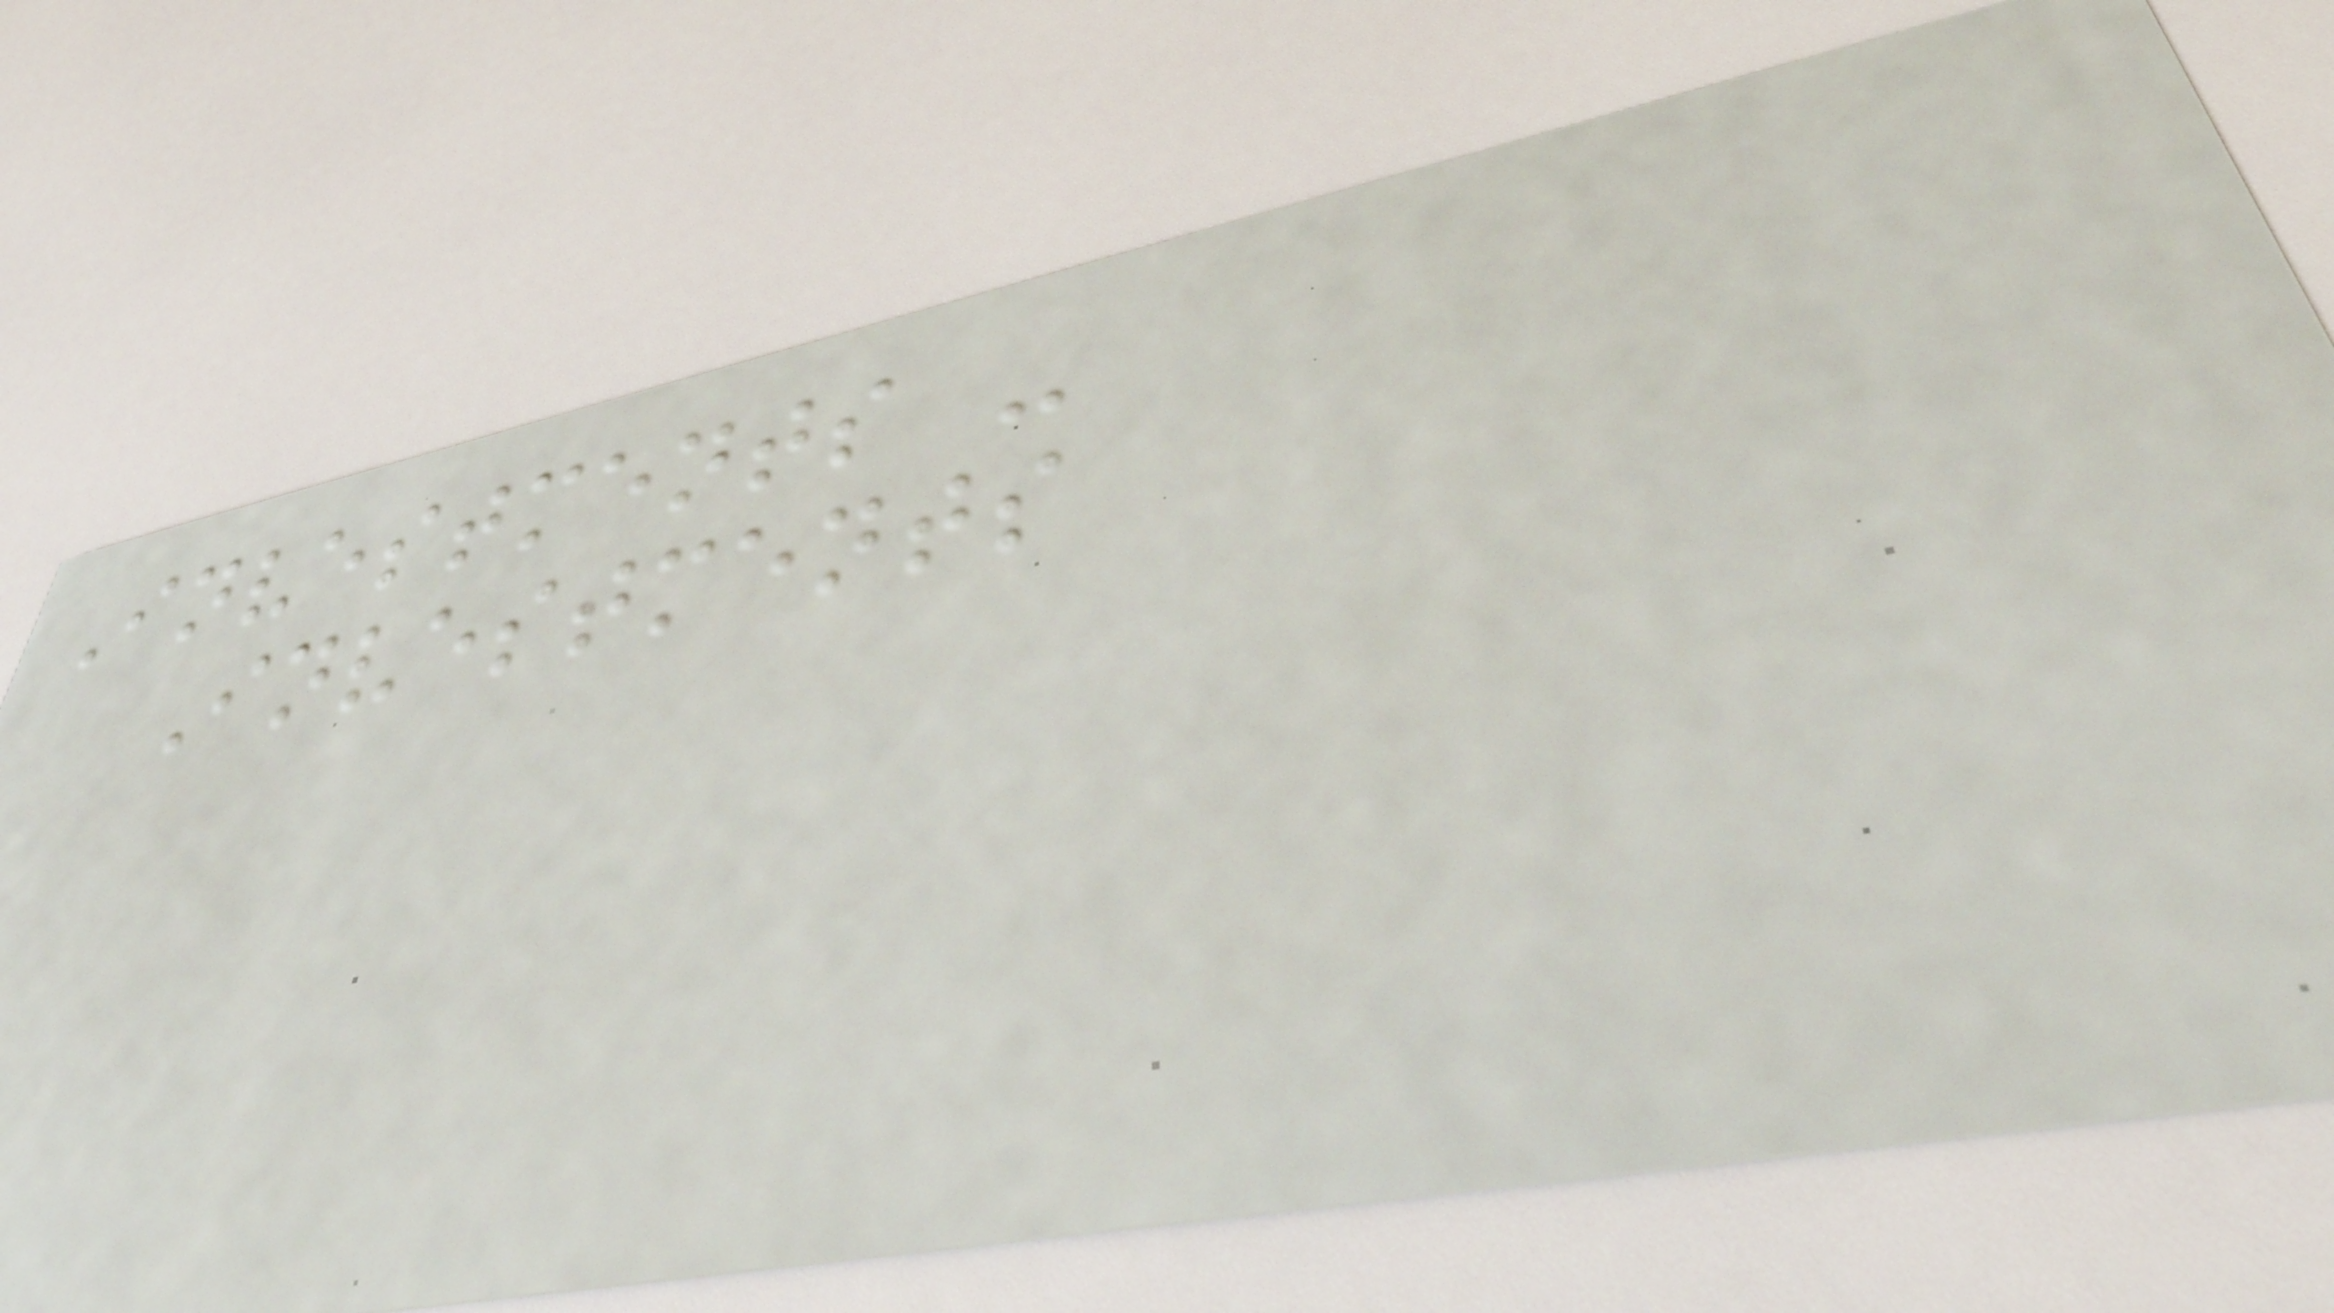Investments -
Investments
